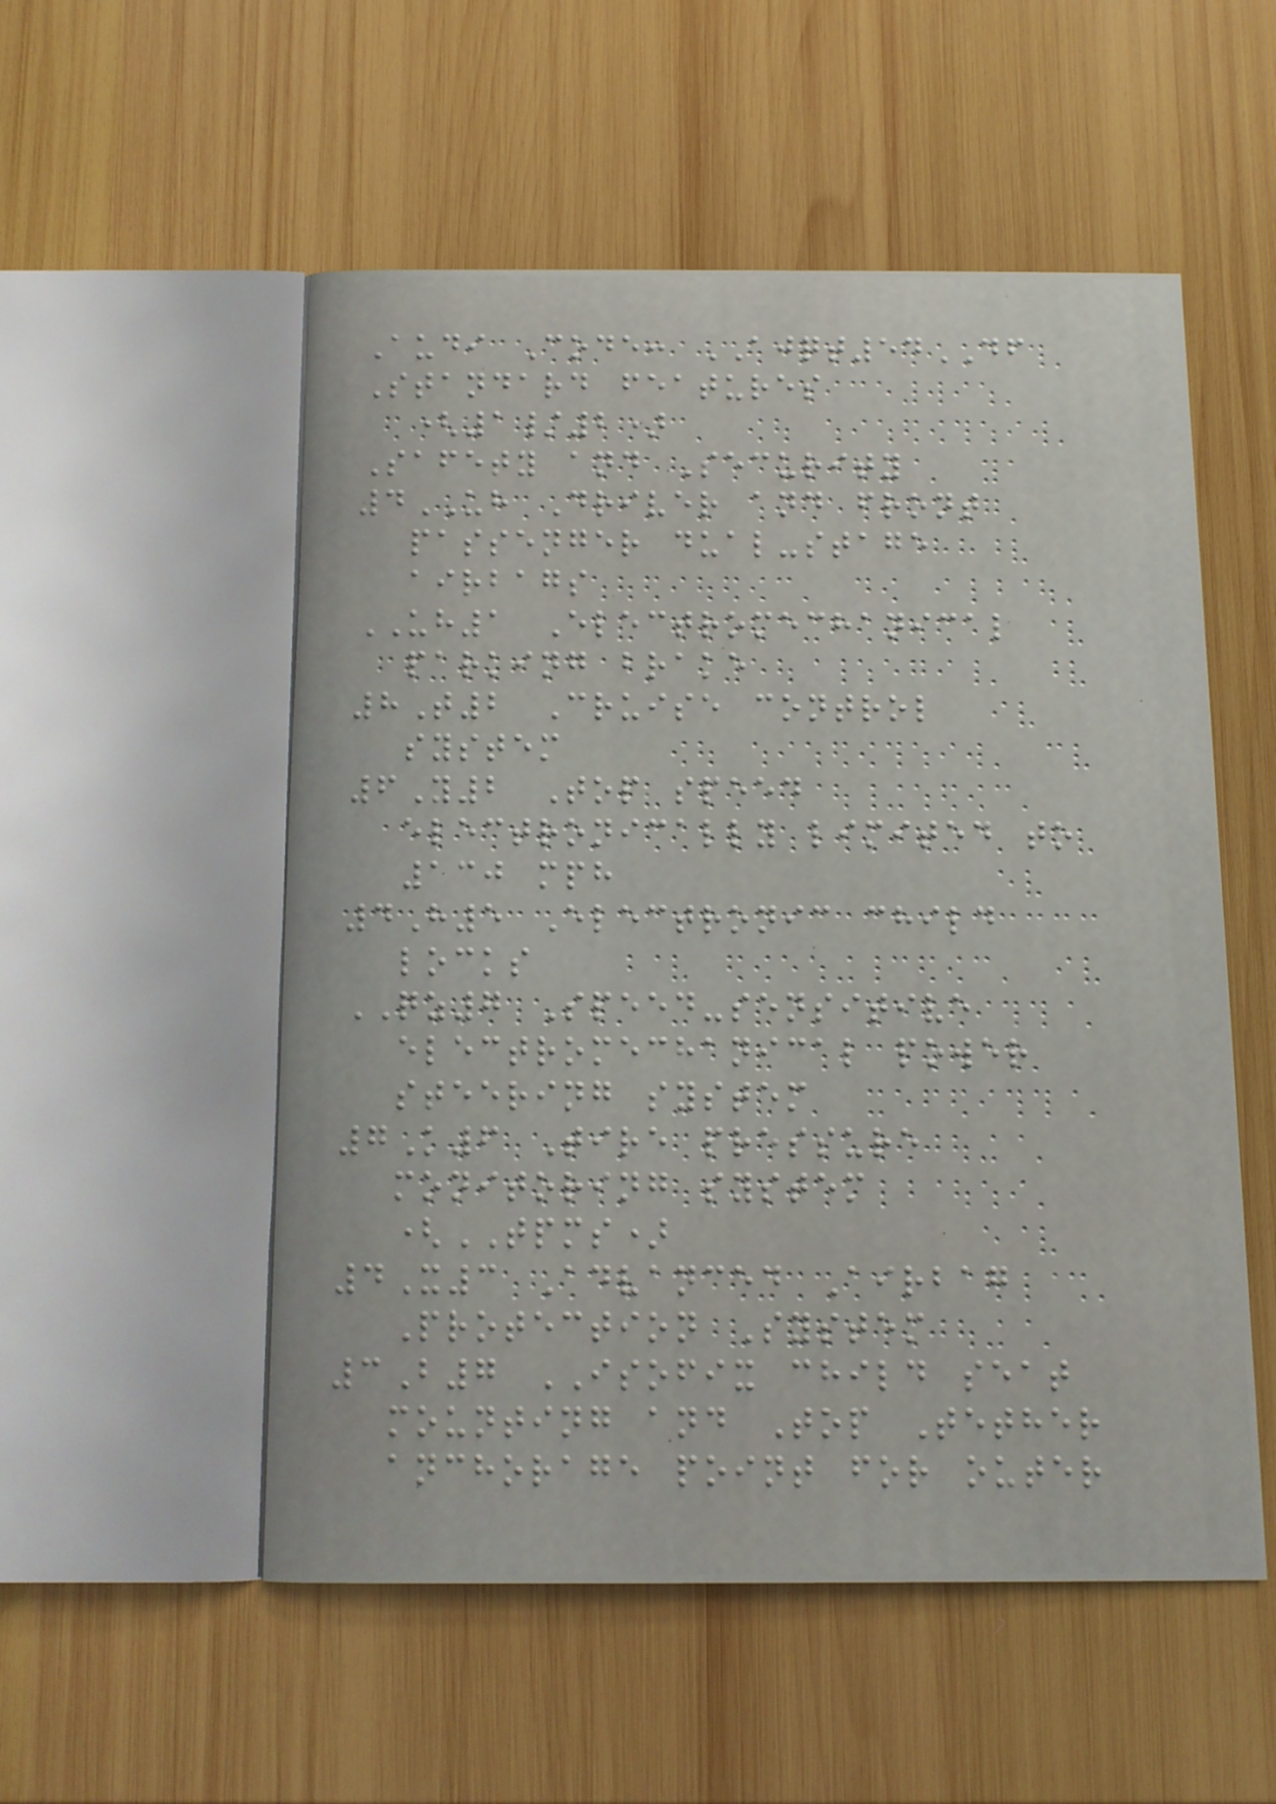Audi Code: AJQT54DF
Standard features
(1/2)
Safety and Security
4UH Driver and front
passenger dual-stage
airbags
UH1 Electromechanical
parking brake
8T2 Cruise control
system
6Y2 Top speed
electronically limited to
130 mph
4H5 Electronic child
locks
QZ7 Speed-sensitive
electromechanical power
steering system
7K6 Tire pressure
monitoring system
(TPMS)
4X3 Advanced Airbag
Protection System
3B7 ISOFIX child seat
mounting and Top Tether
anchorage point for outer
